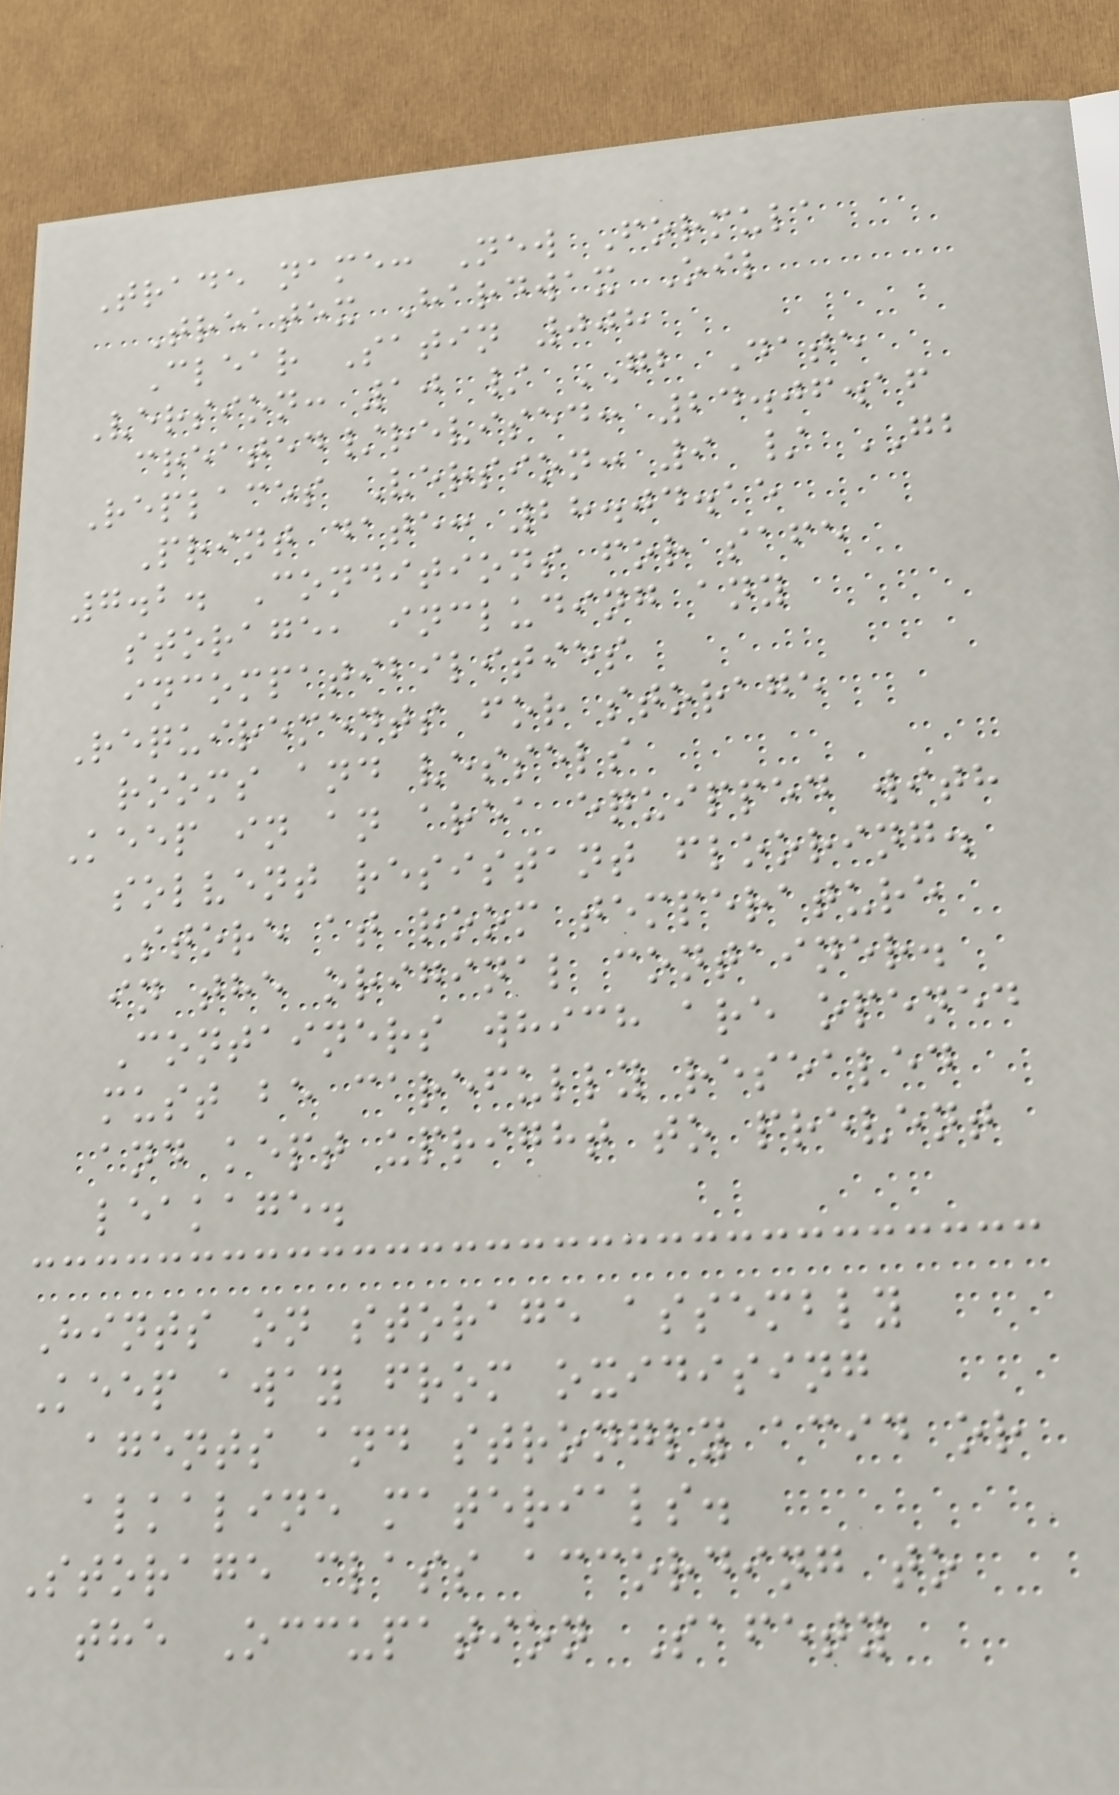Trade name: New Formula
Treatex Hardwax Oil
Clear Satin 008
Version: 10 / GB Date
created/revised: 24.06.16
Replaces Version: 9 / GB
Print date: 28.04.15
7.2. Conditions for safe
storage, including any
incompatibilities
Requirements for storage
rooms and vessels
Keep in an area equipped with
solvent resistant flooring.
Store at room temperature
in the original container.
Containers which are opened
must be carefully resealed
and kept upright to prevent
leakage.
Hints on storage assembly
Keep away from oxidising
agents and strongly acid or
alkaline materials.
Storage class according to
the Occupation Safety
